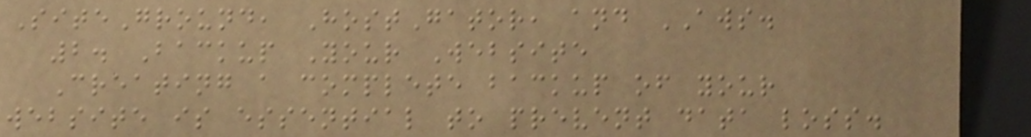SiteGround, HostGator, and AWS.
2. Backup Your Website
Creating a complete backup of your
website is essential to prevent data loss.
